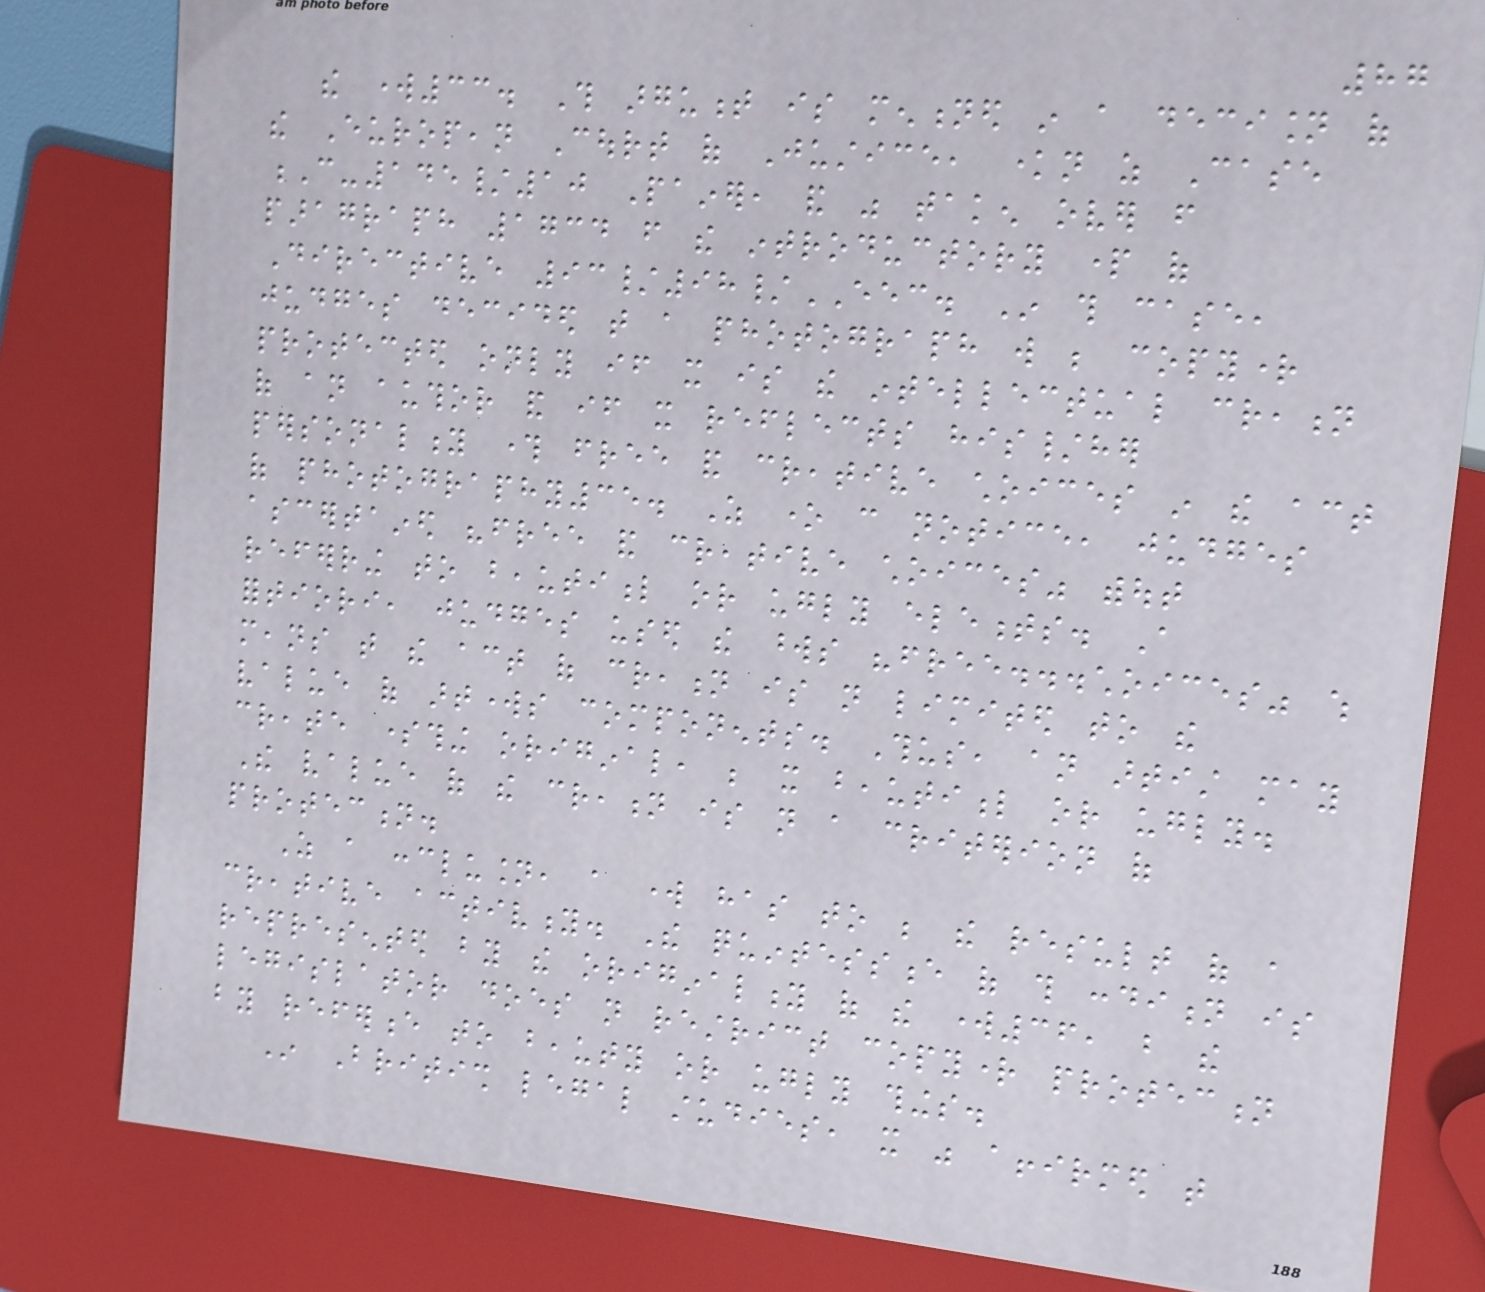87
the work33. This argument is mentioned in a decision of
the European Court of Justice, known as Case
C-145/10 Painer, and was taken over from
paragraph 1734 from the introductory part of
Directive 93/98/EEC. In this case,
judges decided that a photograph will be copyright
protected only if it is the intellectual creation
of an author and if it reflects his/her
personality through free and creative choices in the act
of photography35. As one can notice, judges
ascertained "free and creative choices" without
referring to beautiful or ugly elements. A
fortiori, judges used the words "free...choices" which
means that the act of creation is not limited to the
value of artworks components. Thus, an artist may
create something original, be it beautiful or ugly.
The value of the creation is not a criterion of
protection.
As a conclusion, a work has to be the result of a
creative activity. The quintessence of this condition is
represented by the originality of the work36, but the
legislator does not restrict copyright protection
by reference to beauty or ugly things.
In British legal studies, it was affirmed that
